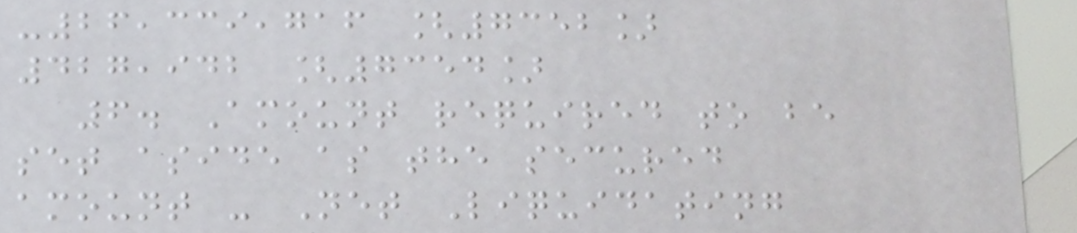-26,339,716 [7352]
427,942 [7354]
6. Amount required to be
set aside as the secured
amount - Net Liquidating
